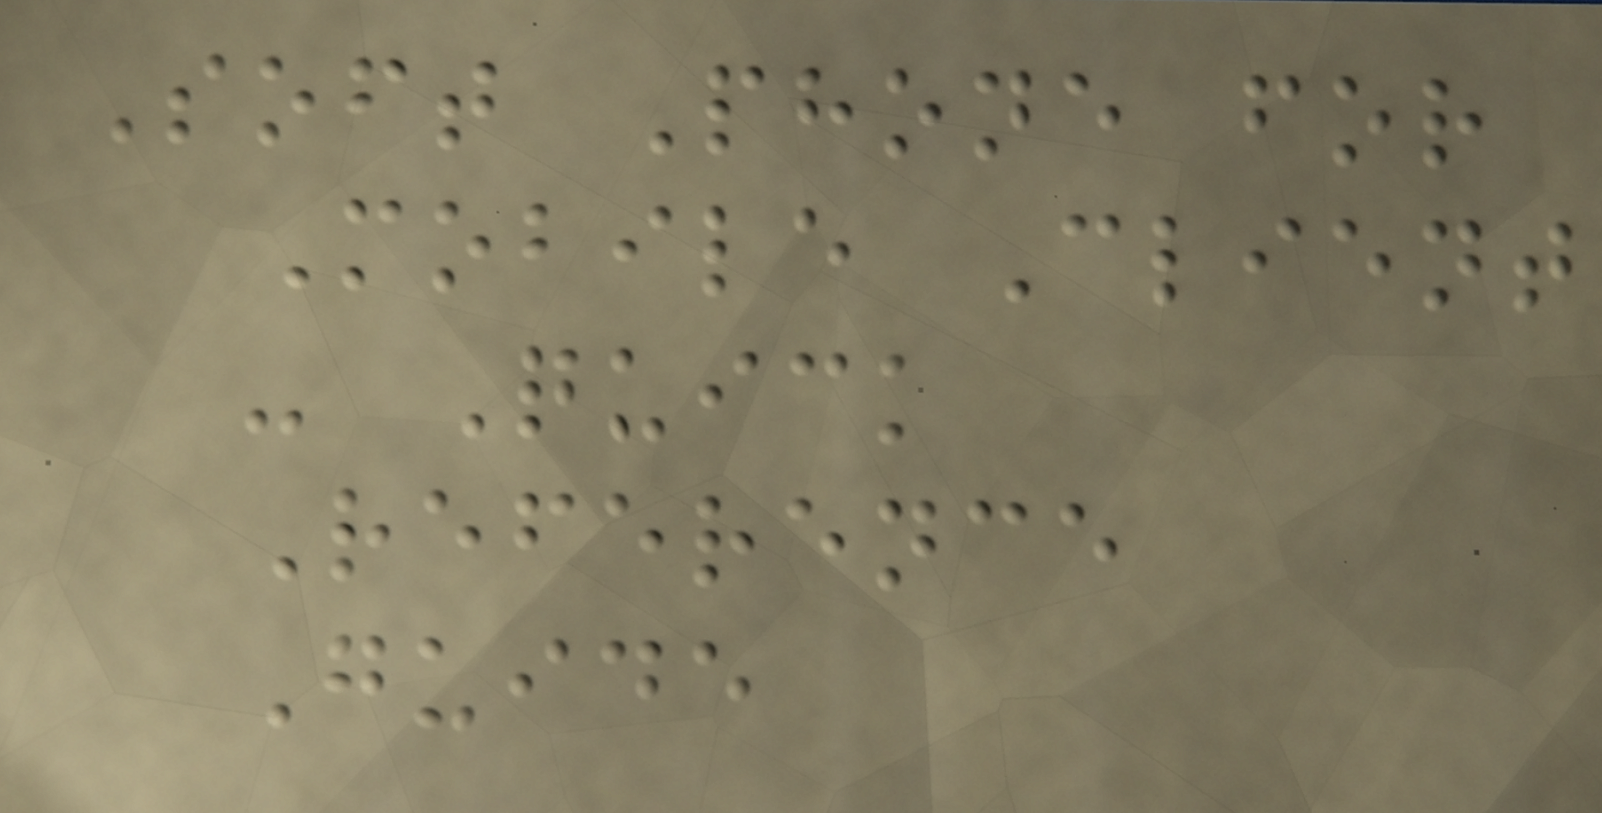Soft Phone for
Mobile Client
- Quick
Reference
Guide
